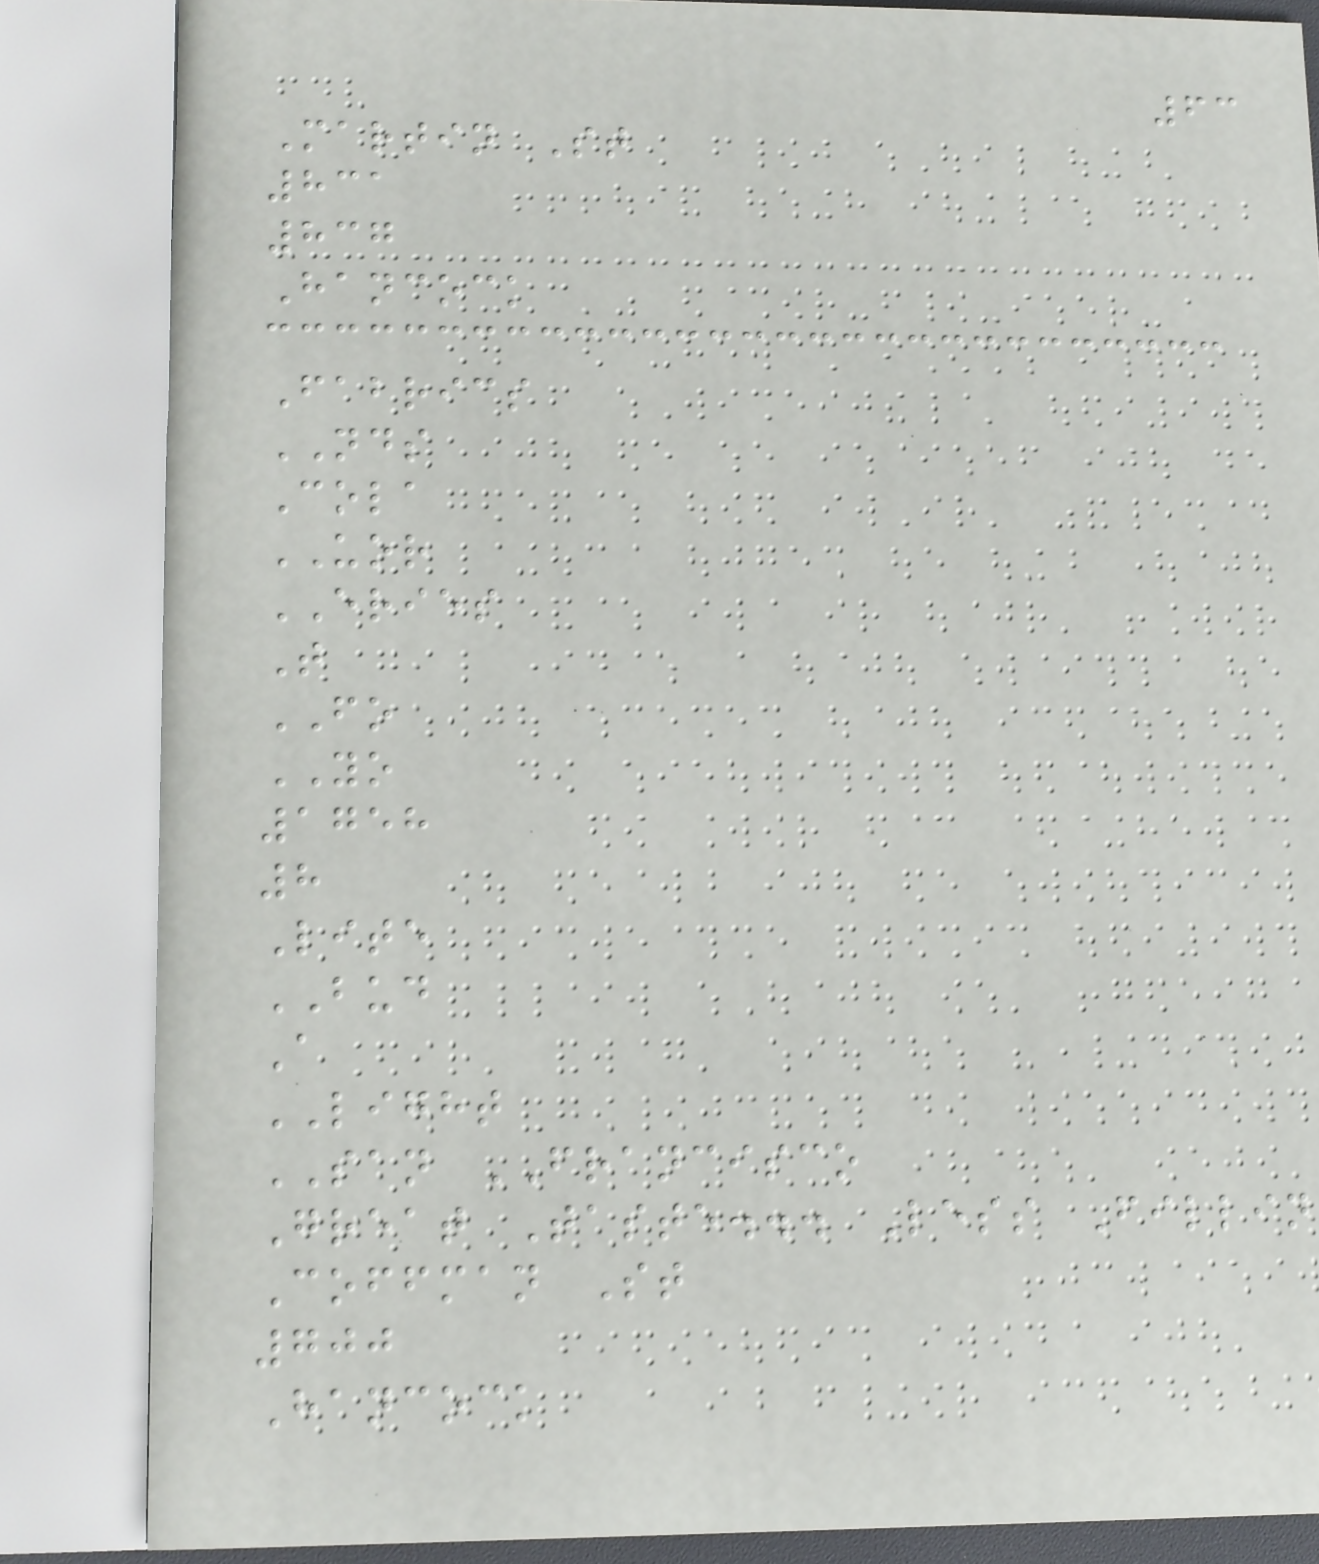63
Martin St
831
837
Hancock
Fabrics
NDS
Cola
UOR
ERIES
T
FO
YO
1758
8
Lite
BUD
A
LIGHT
SAN FRANCISCO
Great Taste... Less Fillin
Coffman St
700
Hancock
